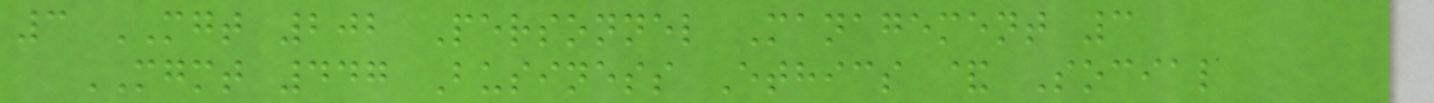3 MGT 202 Personnel Management 3
MGMT 447 Business Ethics & Social
